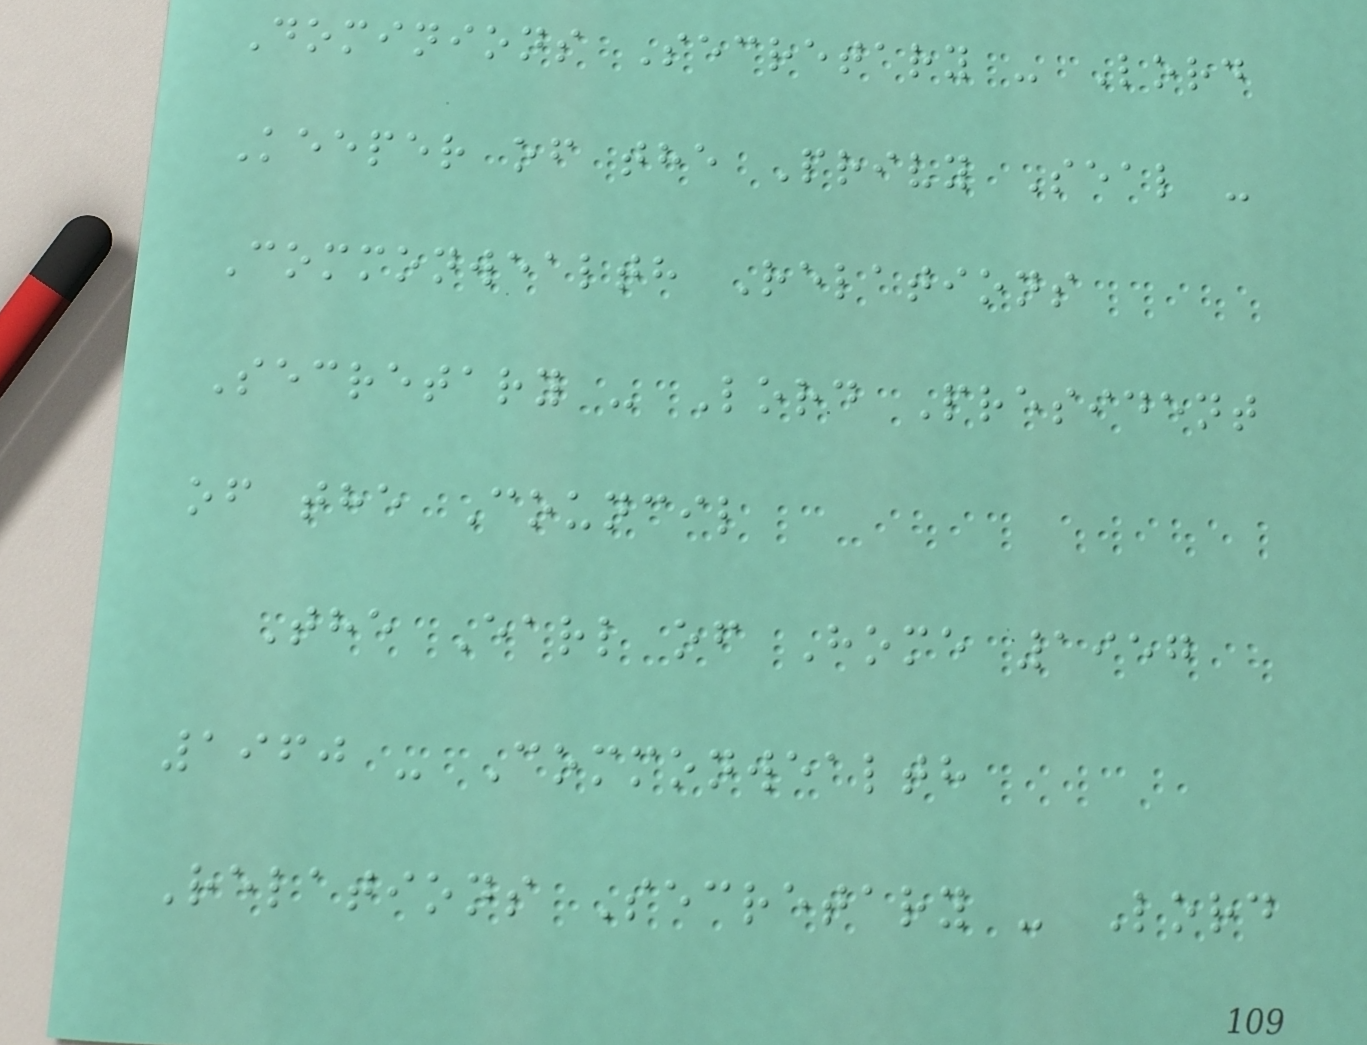Dominions Secretary - Lord
Keeper of the Privy Seal -
Commonwealth Relations
Secretary - Lord President
of the Council
The Earl of Home 1957
1960 - Commonwealth
Relations Secretary - Lord
